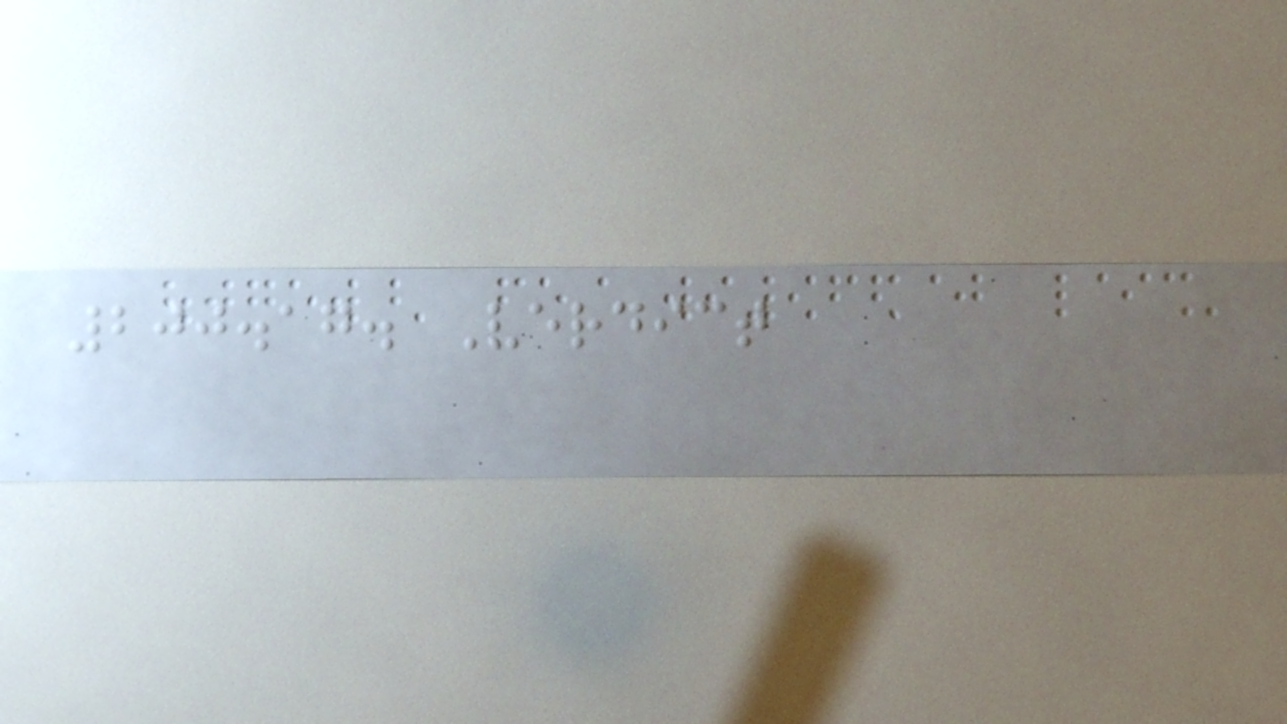200.17. Verdict
